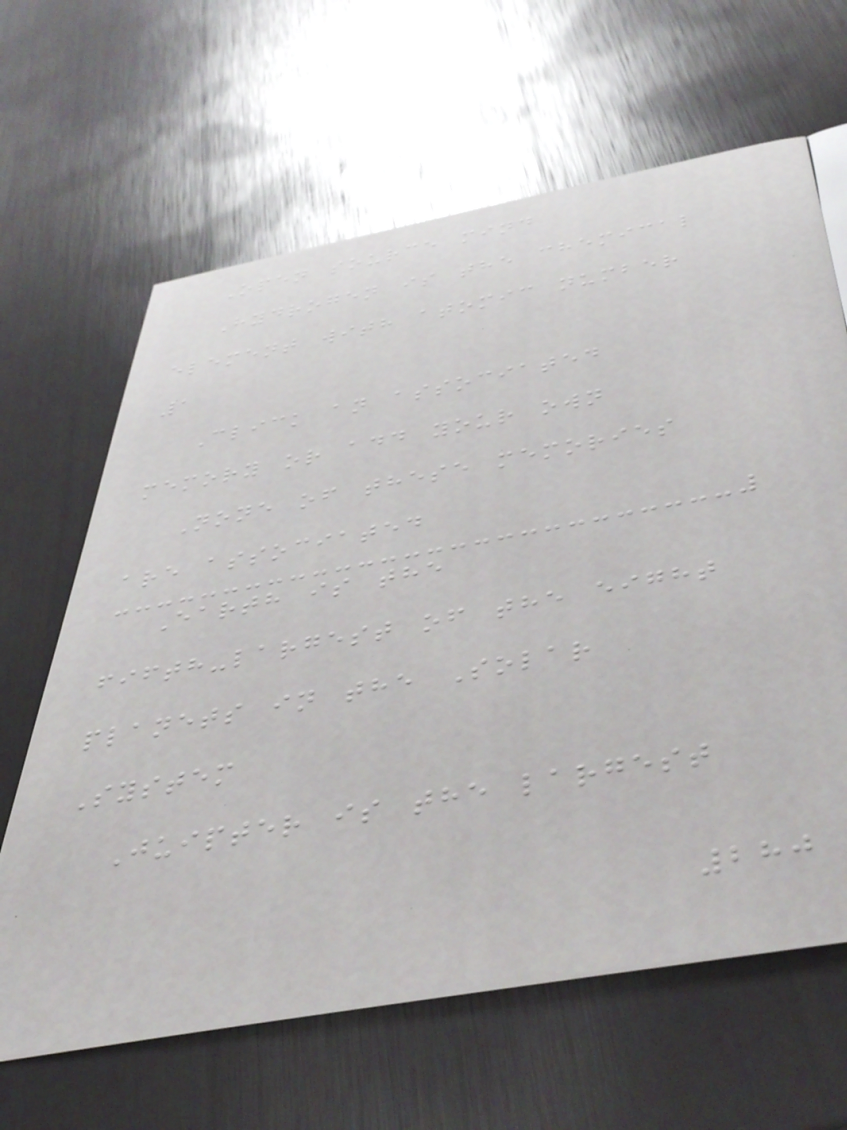Open source mind
Hydrogen is the chemical
element with atomic number
1
Click an associated
memory or add your own
None of these memories
are associated
Earth is the
fifth-largest of the eight
planets in the Solar
System
Juipter is the largest
280
